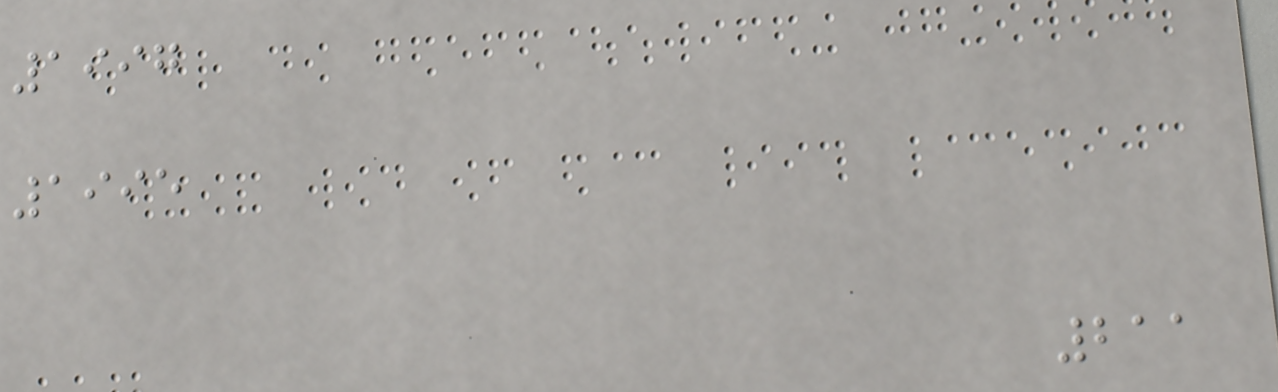1997
1995
211
